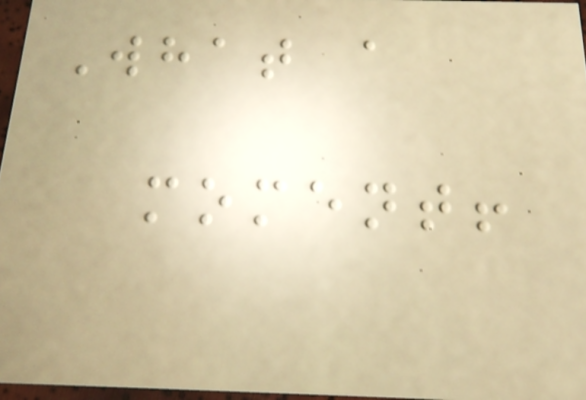What a
moment!
